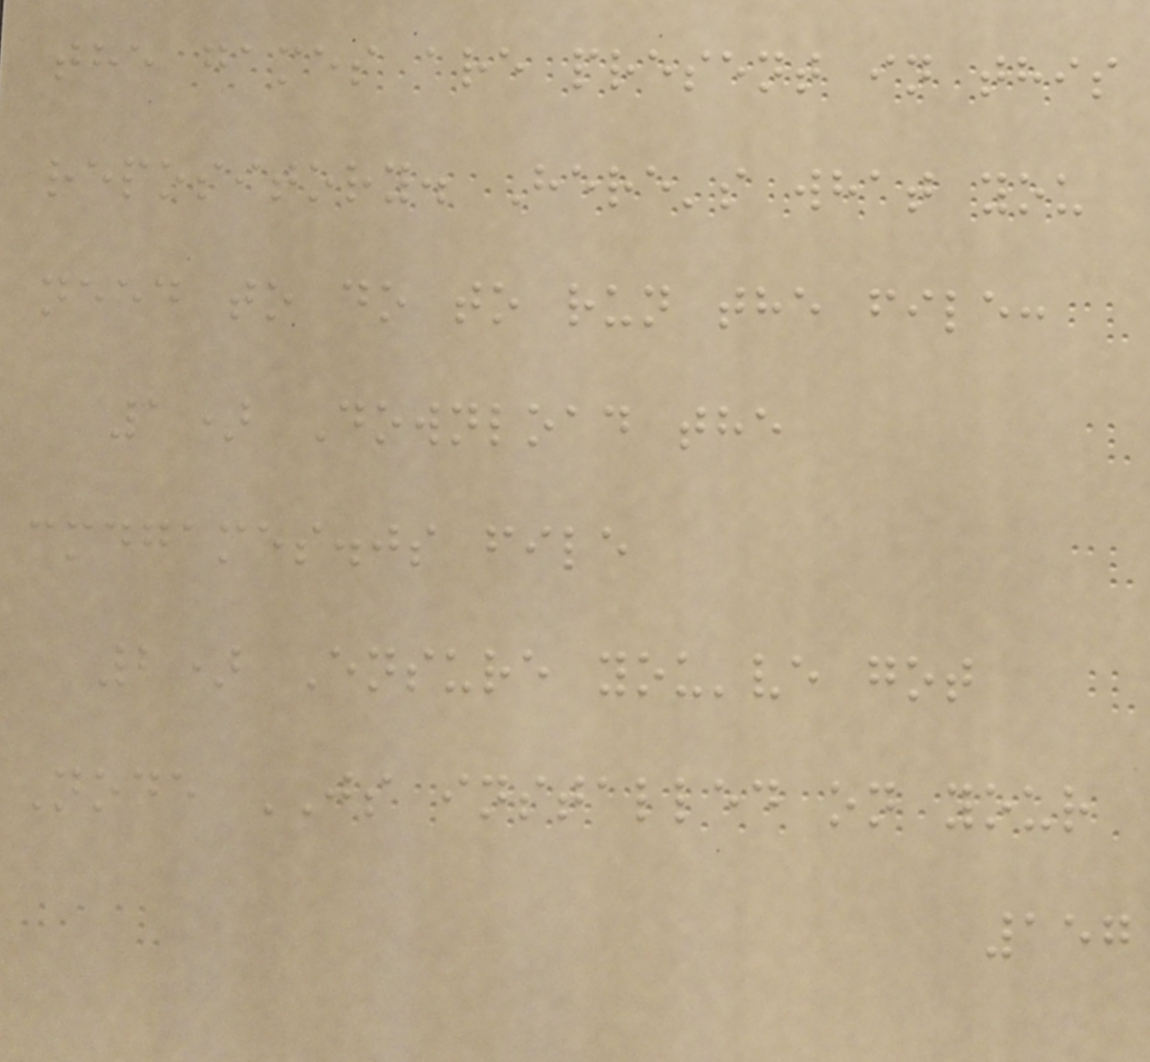the games are present in this
repository. Here's what you
need to do to run the file:
1) Download the
cmdgames.js file
2) Ensure you've got
Node JS installed on your
157
